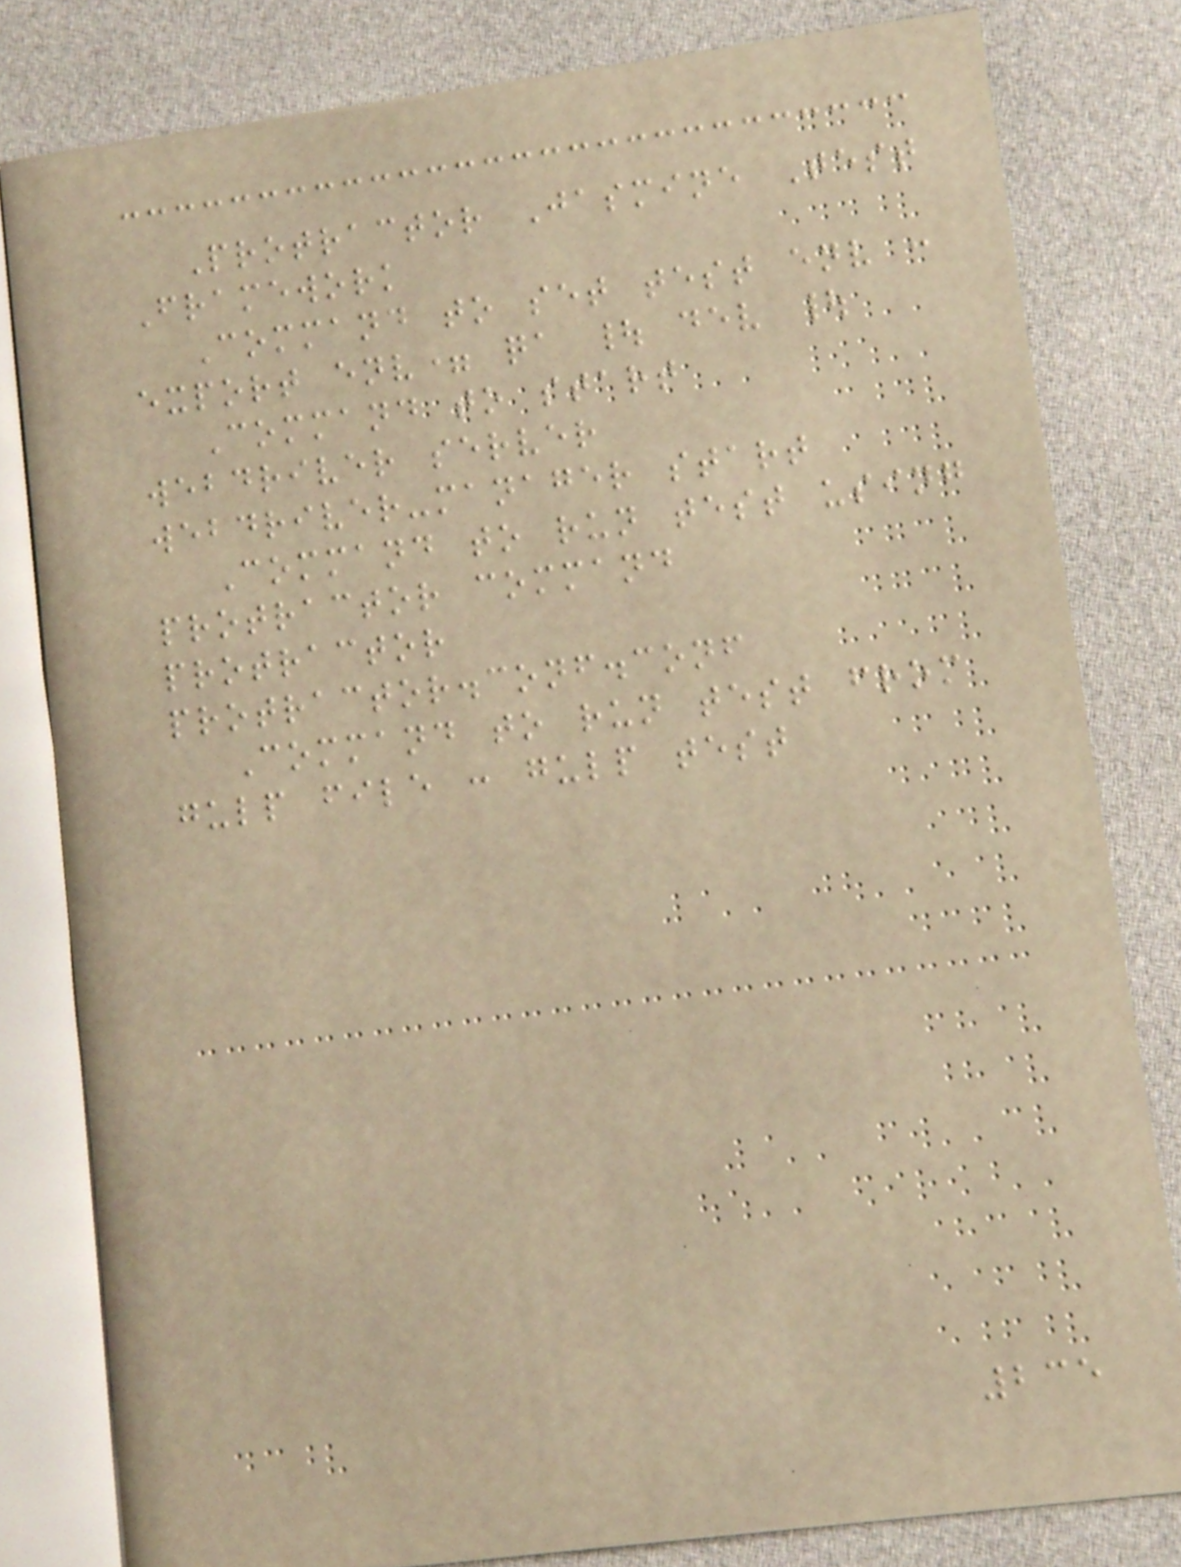Protractor Jasmine Test
Framework
Command to set test env :
export env= qa | dev |
Command to start
webdriver server
webdriver-manager start
Command to run test using
protractor command
protractor
protractor.conf.conf
Command to run test from
gulp file : gulp test
235
